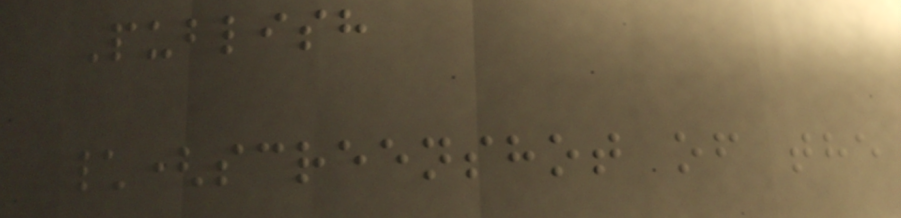Publish
\(screenshot of the
